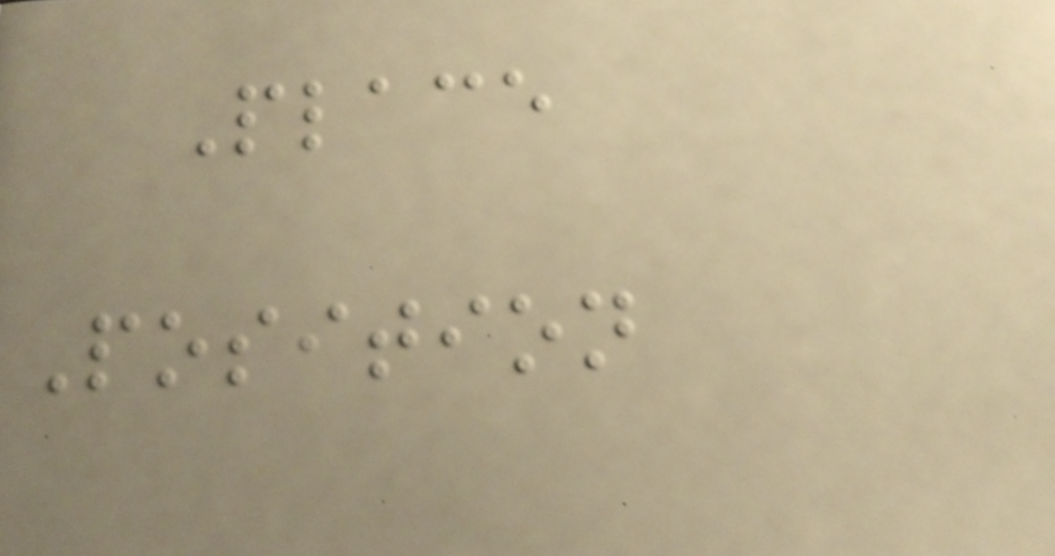Place
Position
